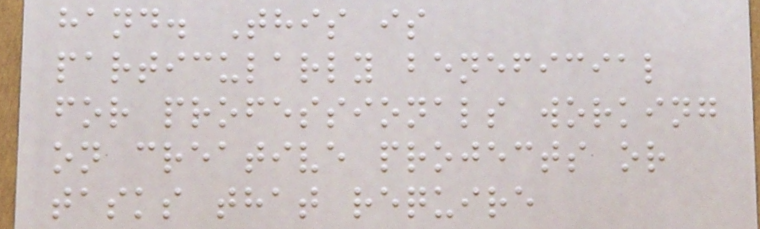hand. This is
particularly beneficial
for professionals working
on creative projects or
tasks that require
